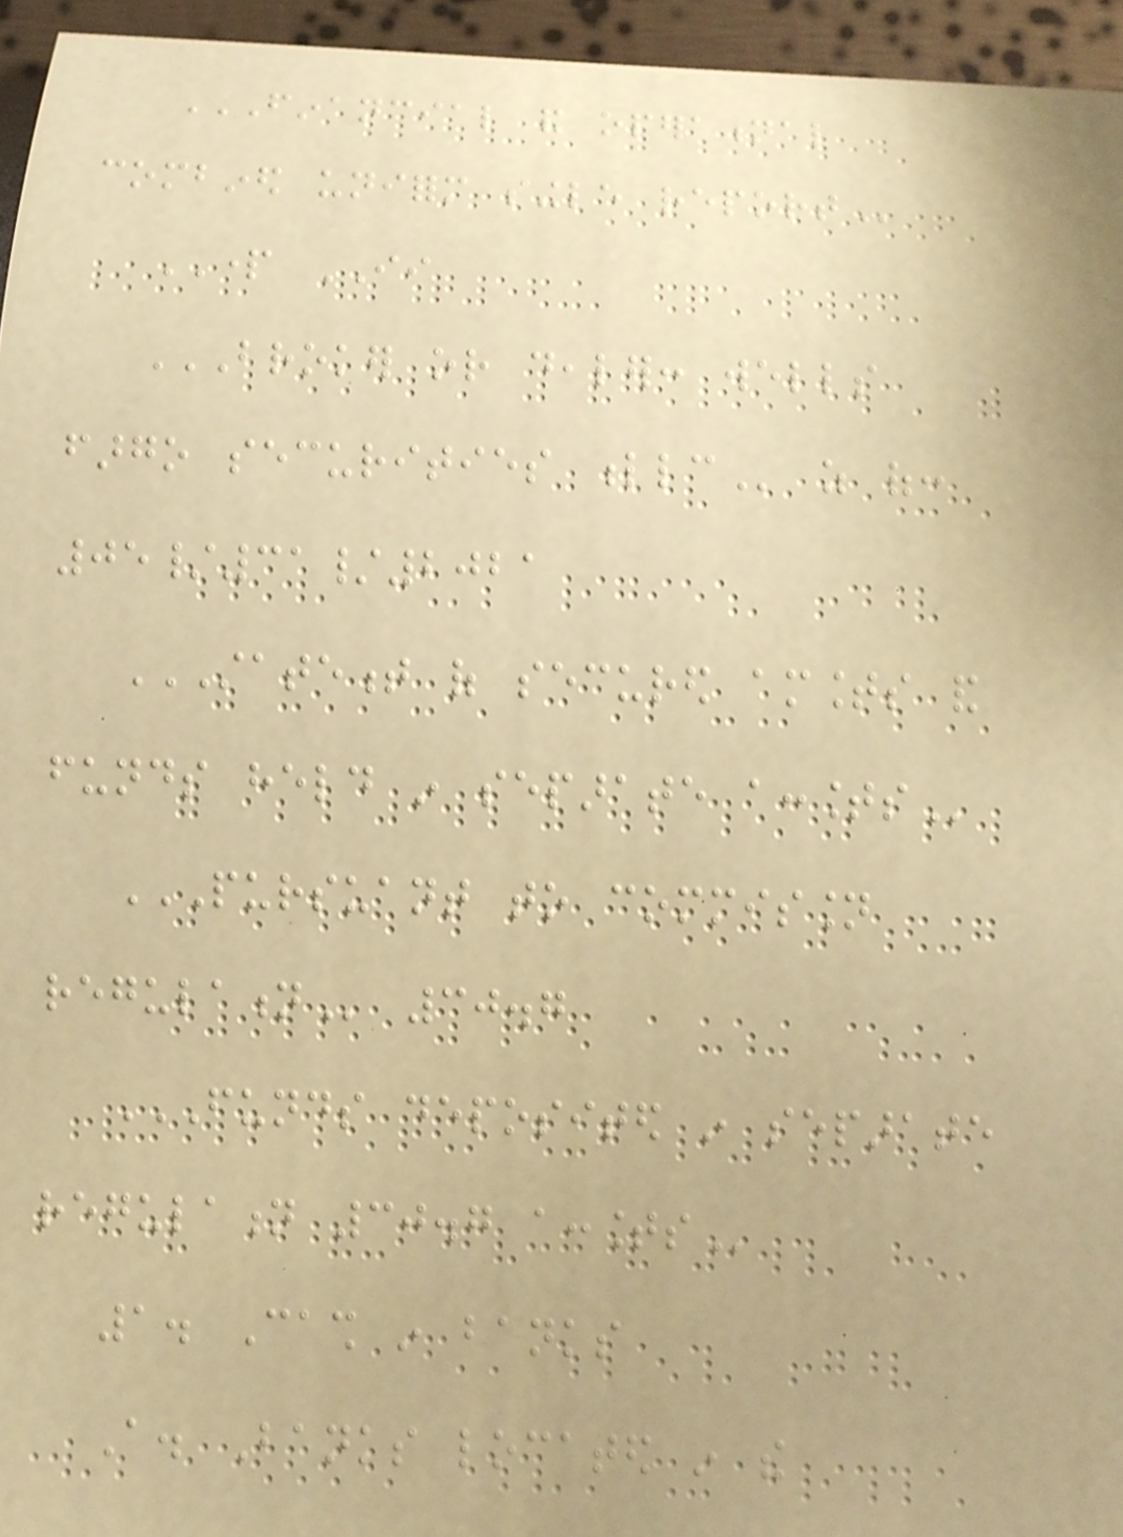FINANCIAL AND OPERATIONAL
COMBINED UNIFORM SINGLE REPORT
PART II
BROKER OR DEALER: WELLS
FARGO SECURITIES LLC as of:
05/31/2021
STATEMENT OF SECURED AMOUNTS AND
FUNDS HELD IN SEPARATE ACCOUNTS
PURSUANT TO COMMISSION
REGULATION 30.7
FUNDS DEPOSITED IN SEPARATE
REGULATION 30.7 ACCOUNTS
1. Cash in banks
A. Banks located in the
